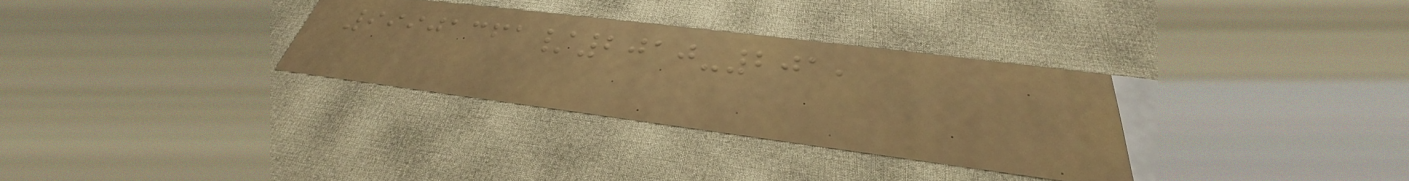99901361/2010-201,
